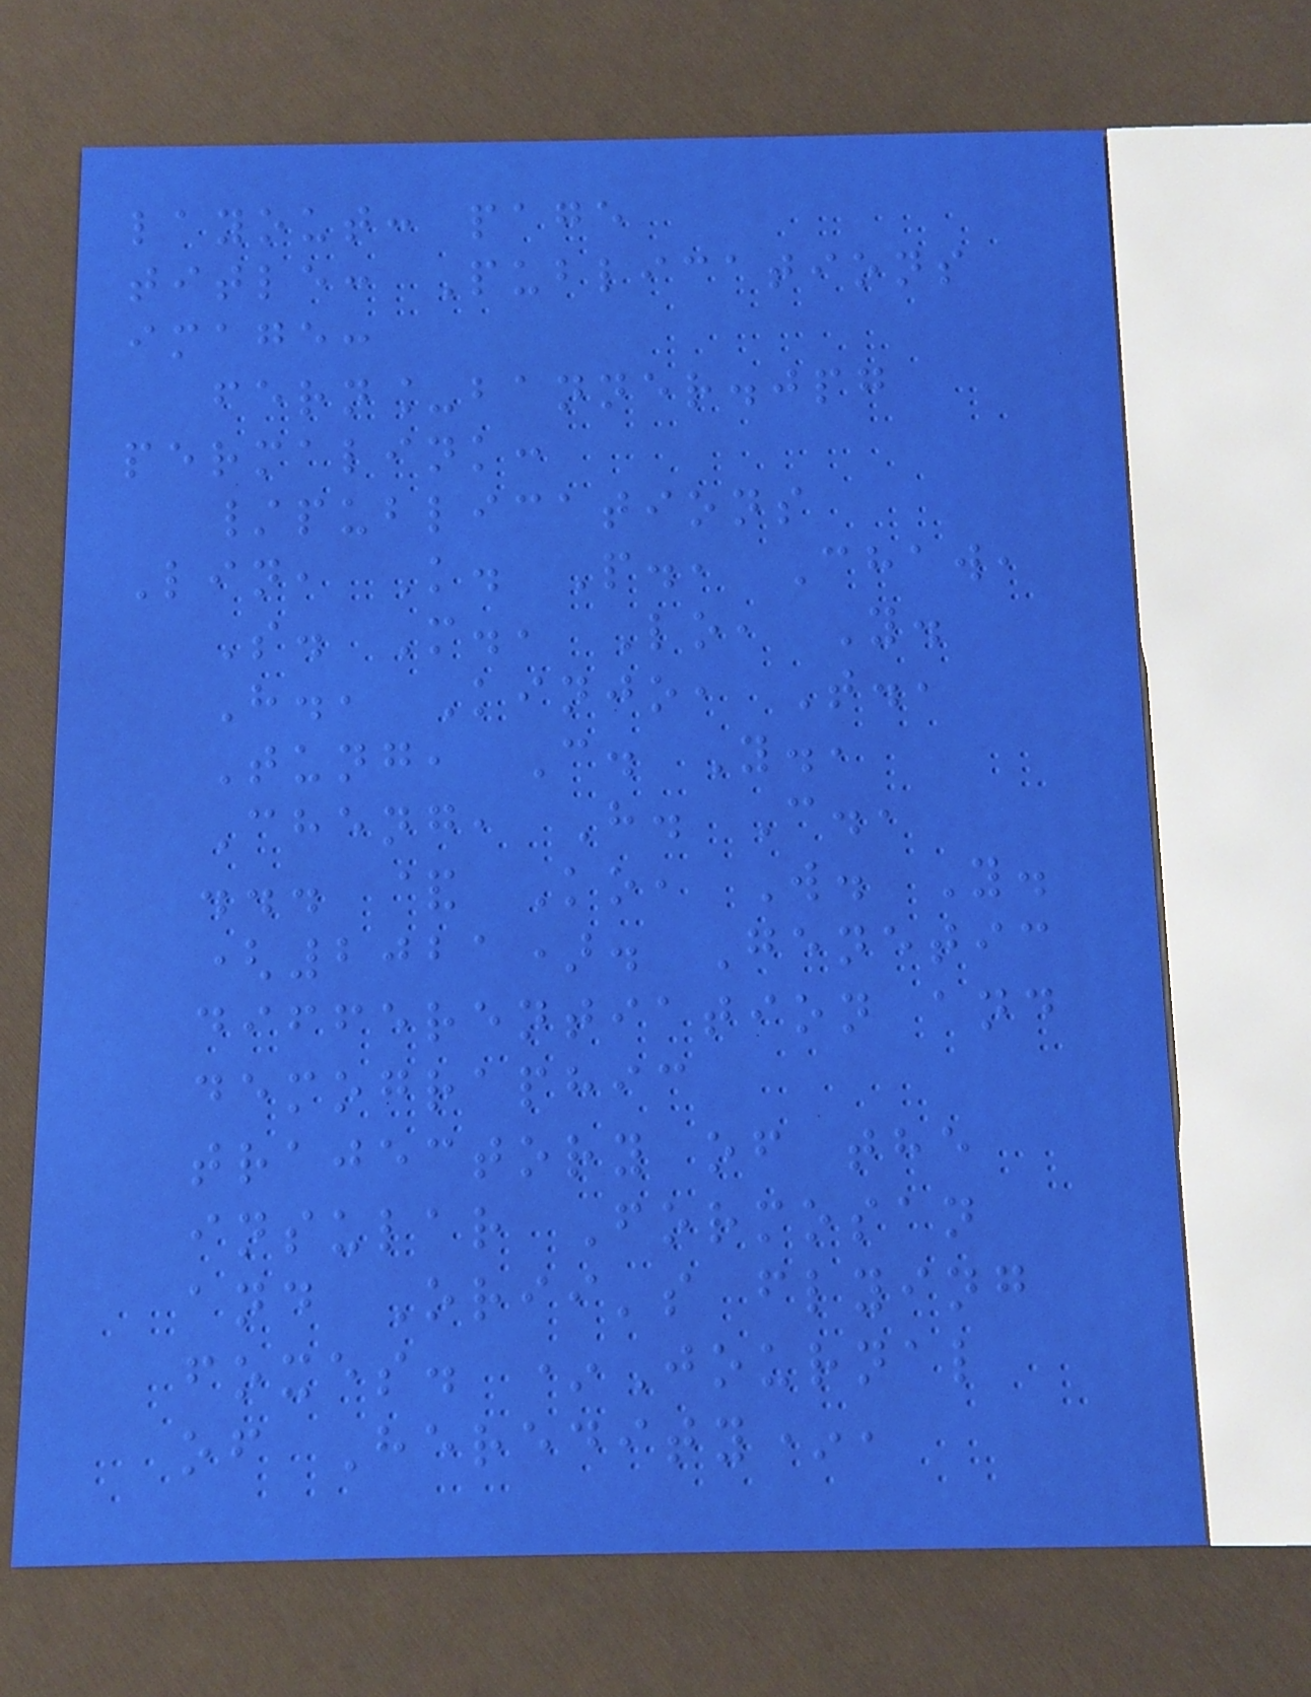layout: page
title: Publications
image:
fern_banner.jpg
permalink:
/publications
Lin, K. P., Chaw,
S. M., Lo, Y.
H., Kinjo, T.,
Tung, C. Y.,
Cheng, H. C.,
... & Ko, W. Y.
(2021). Genetic
differentiation and
demographic
trajectory of the
insular Formosan
and Orii's flying
foxes. *Journal
of Heredity*,
